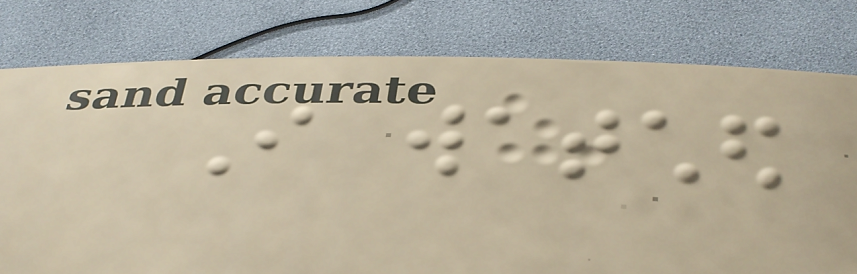I watched
